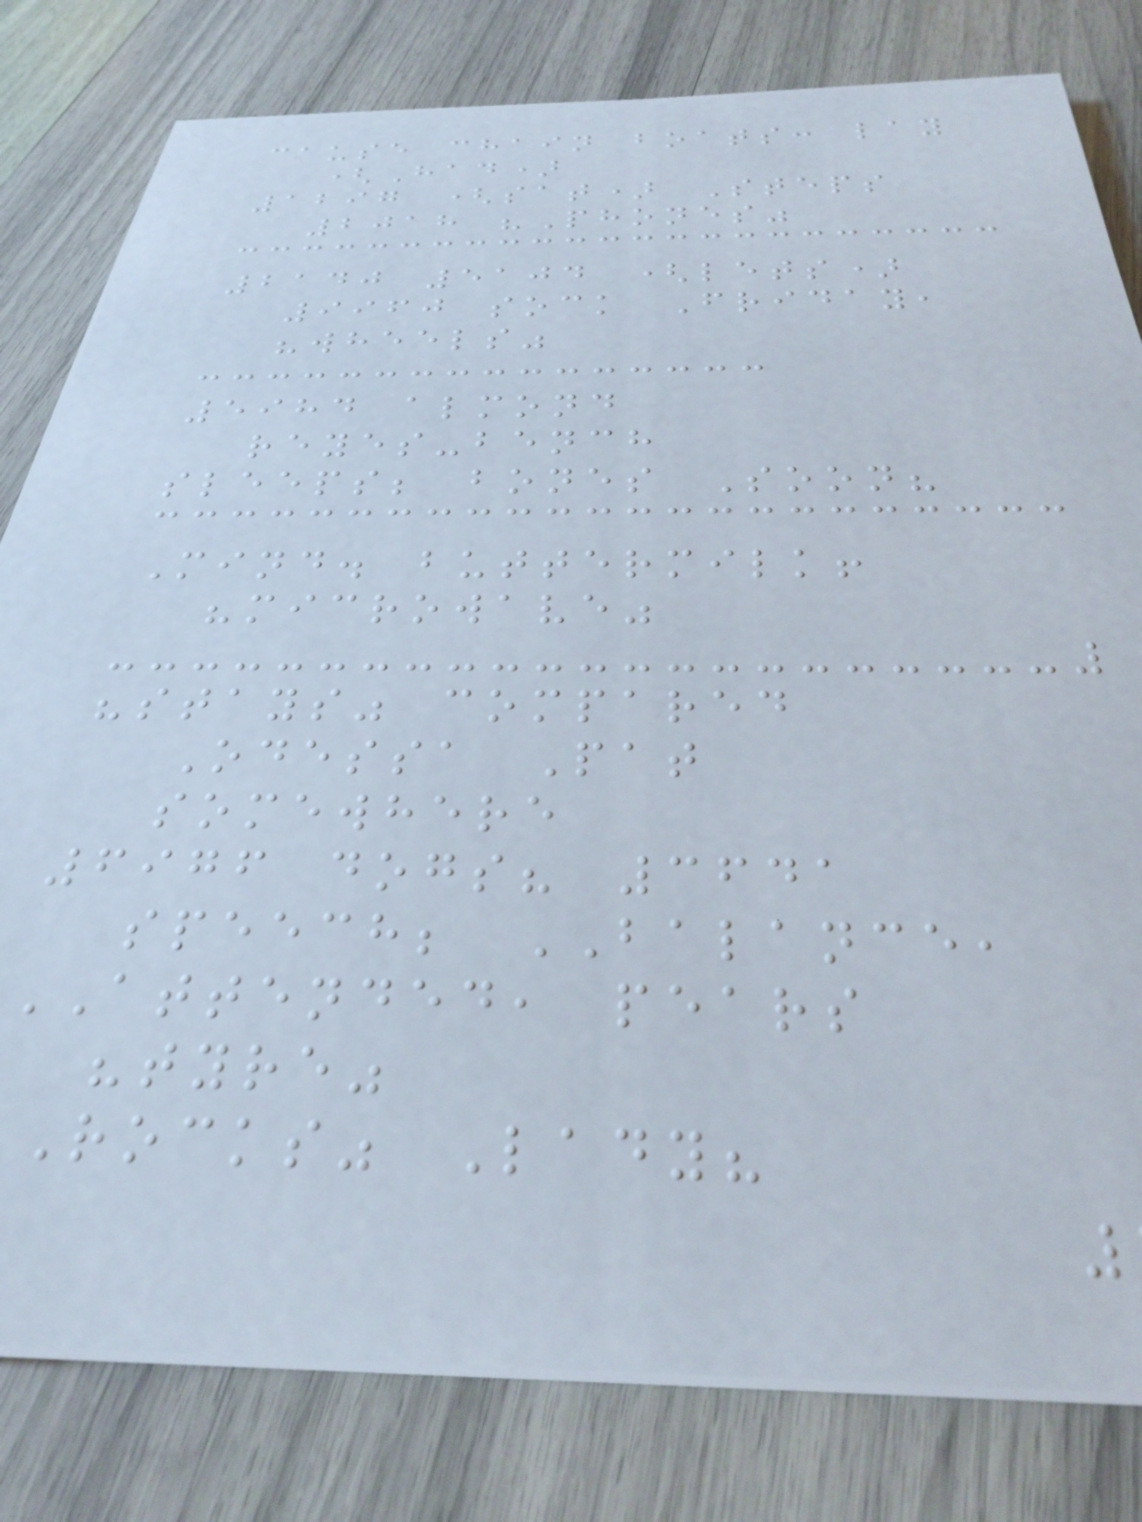cause chain boats: lay
(Had)
1297 (sat) Steps
2018 "Phones"
2140 5104 (lets)
9960 sock Friday,
"wheels"
5984 almond
reyes-bench
sleeps; bones Soon?
Mind. buttermilk!
"microwave"
"stays" compared
Odessa Pat
somewhere
6976 dogs? 3641
speech; BALANCE,
ATTENDED, pears
"tyre"
Rocks" Lady?
